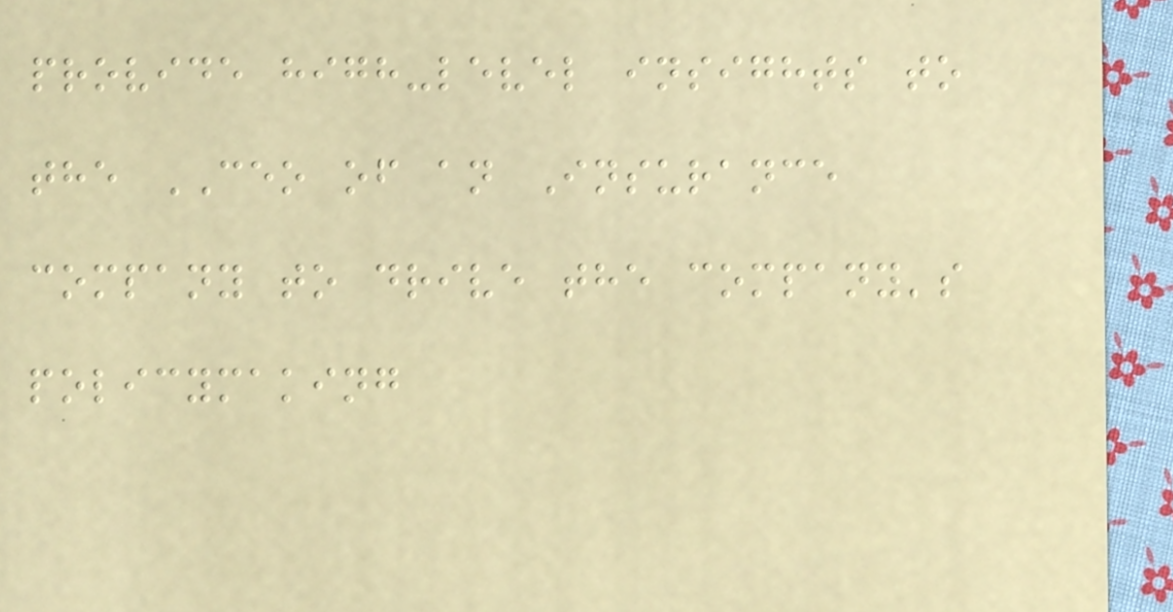provide high-level insights to
the CEO of an Insurance
company to drive the company's
policymaking
